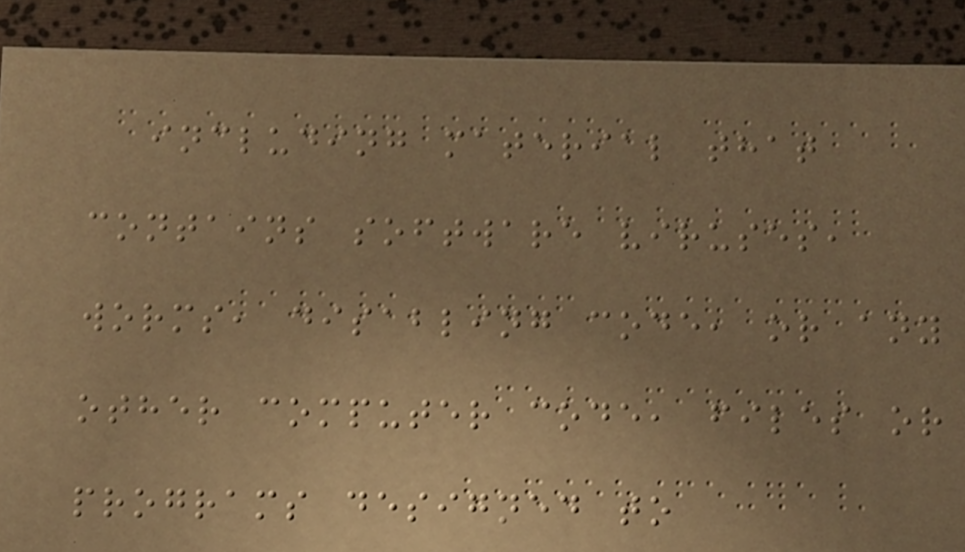including material that
contains software viruses,
worms, disabling code, or any
other computer code, files or
programs designed to
